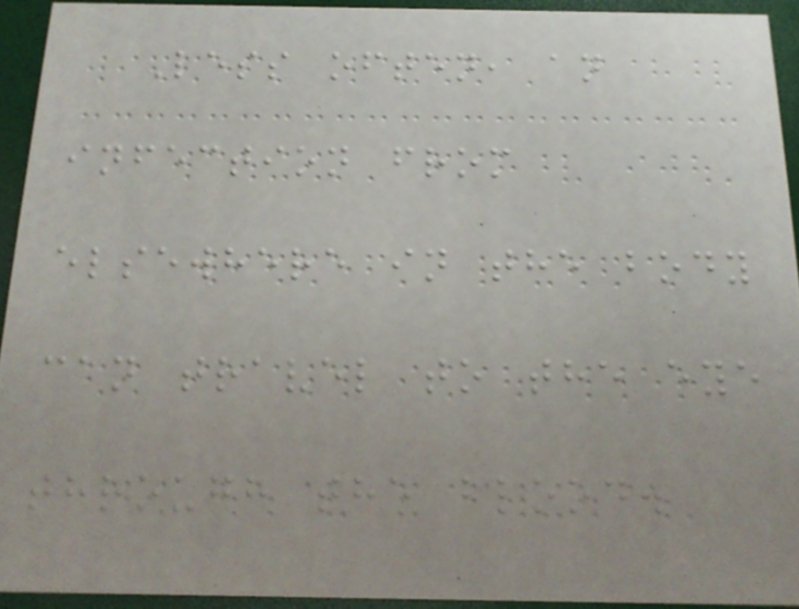Less often, an
infection from
elsewhere in the body
can travel to the eye
through the blood.
